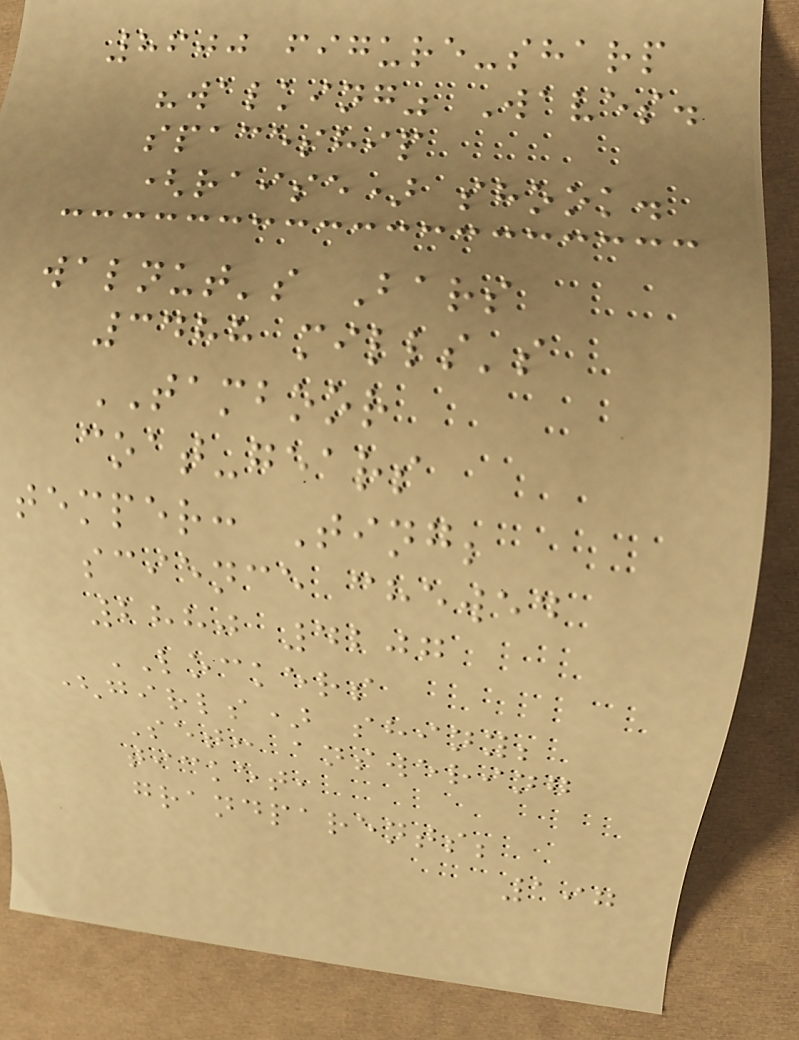8600 figure-sharp
"walking" Waves.
spaceship
(raise) shook.
walnut's Bars
3488 mills's
TAMBOOR
coat-gears
temper: Ting;
science chewed
2880 4207
LOCKERS
(girls) shiny;
Set: answering
ticket,
grandparents;
197
